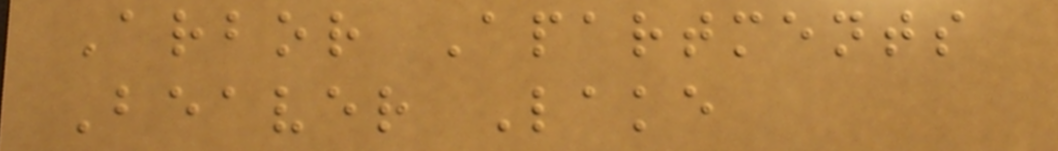Arbor Apartments
Beaver Lake
